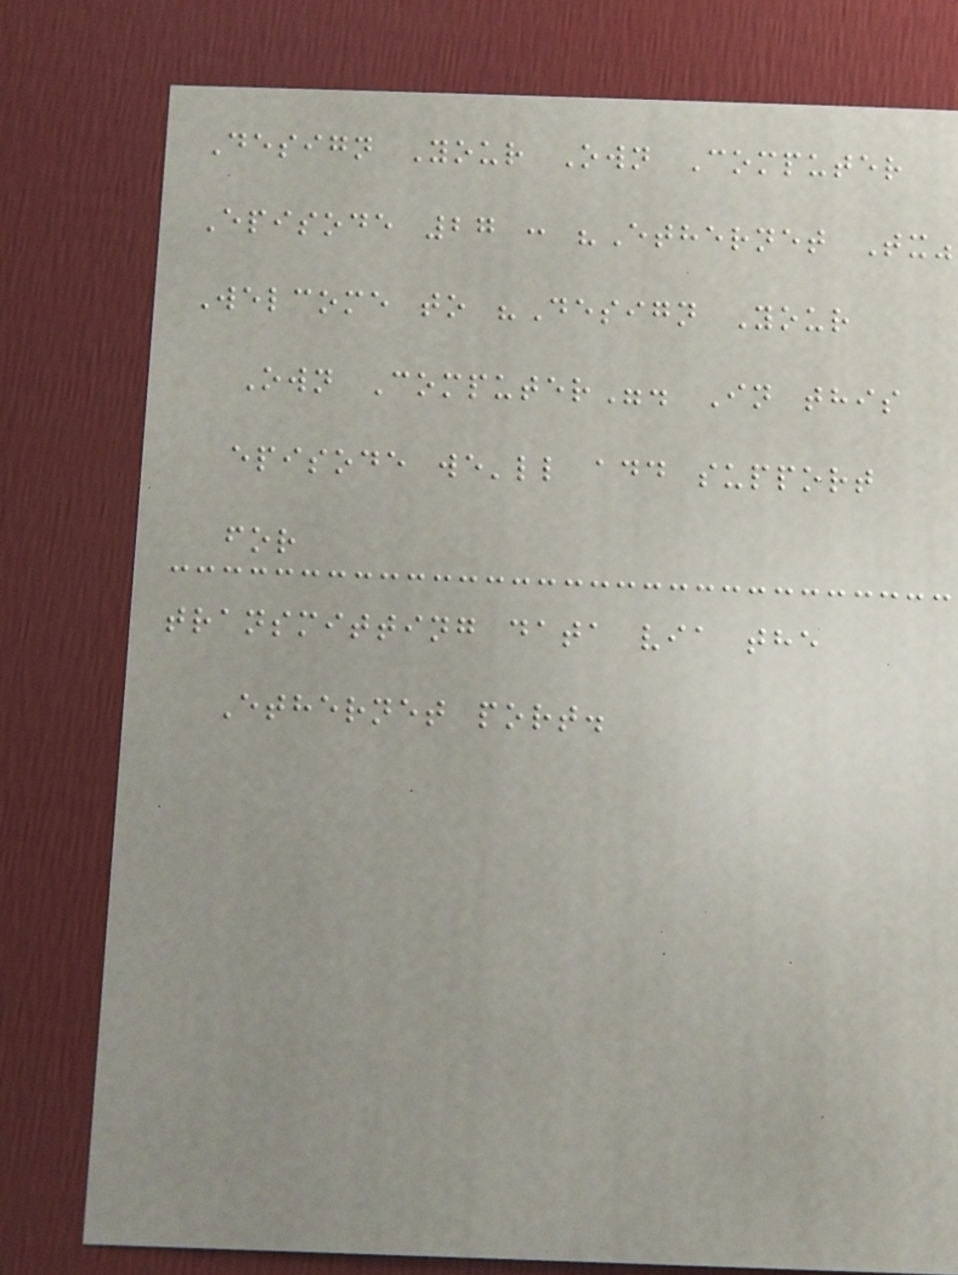Design Your Own Computer
Episode 27 : "Ethernet Tx"
Welcome to "Design Your
Own Computer". In this
episode we'll add support
for
transmitting data via the
Ethernet port.
